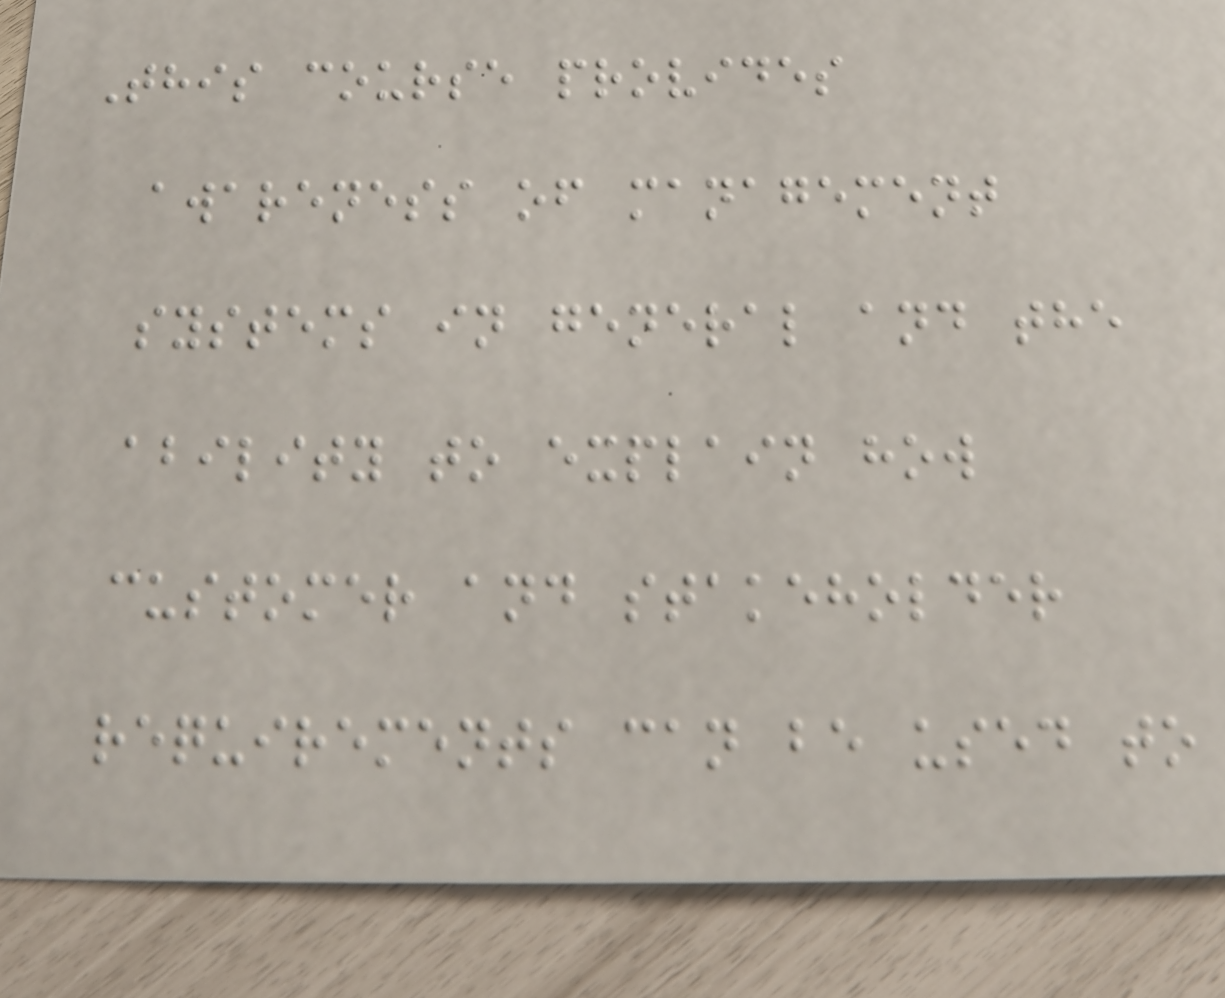This course provides
awareness of management
systems in general and the
ability to explain how
customer and stakeholder
requirements can be used to
